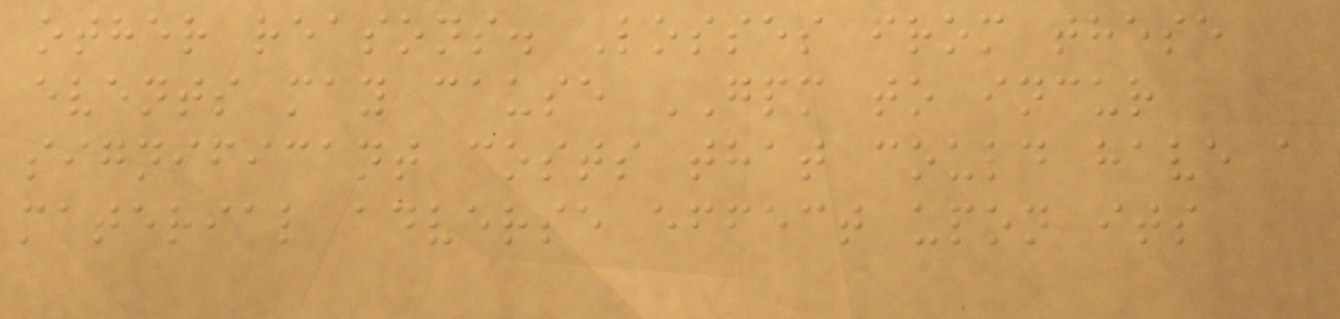other reasons. Losses from these
events may cause GPM to incur
significant costs that could have a
material adverse effect upon its
